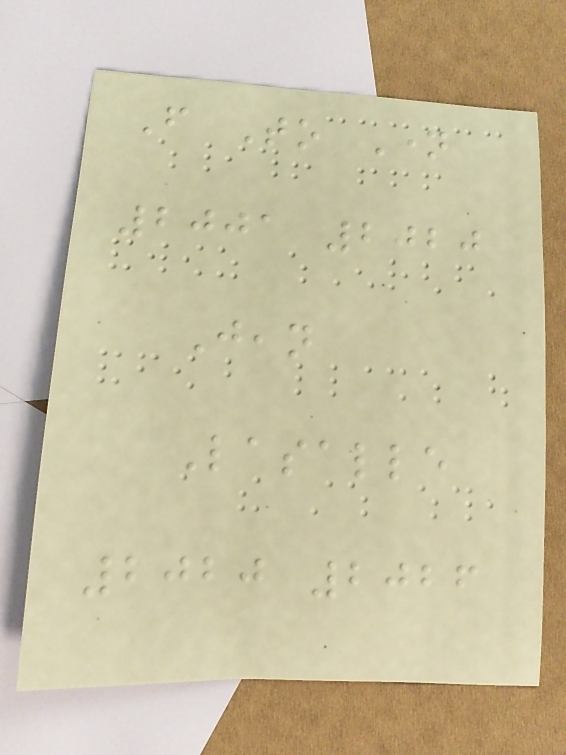From To Name
2001 2020
Jean
Lasalle
2020 2026
